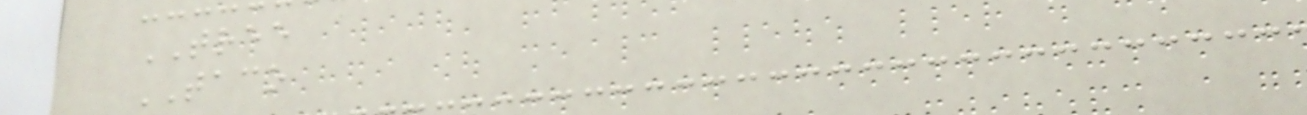TREE
TACO
